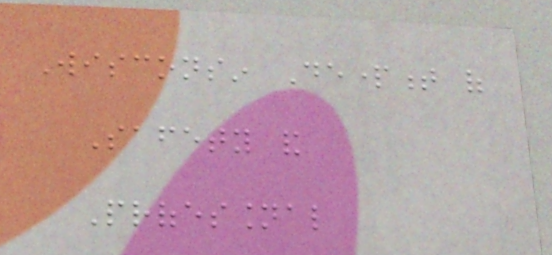Wisconsin Department of
Safety and
Professional
